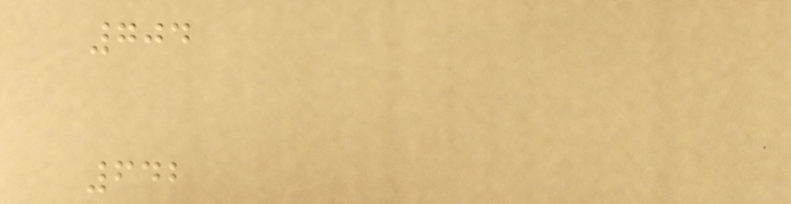704
642
